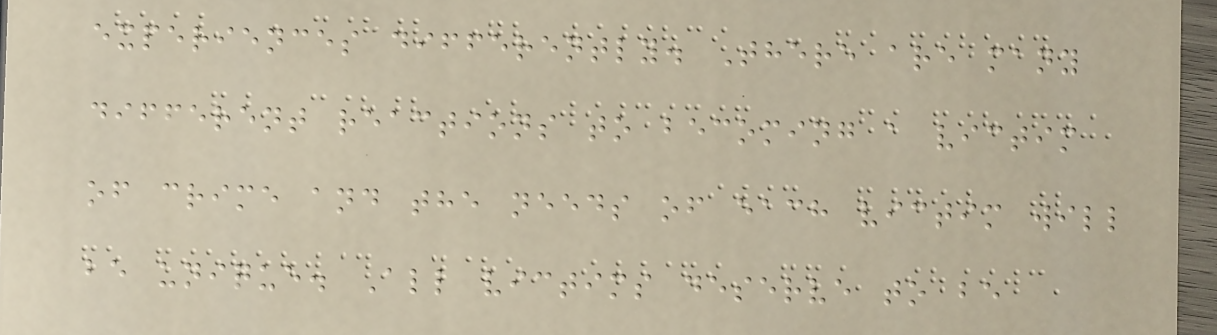experiences differently. There are many
different reactions to becoming a victim
of crime and the needs of each victim will
be unique. All victims deserve to be
